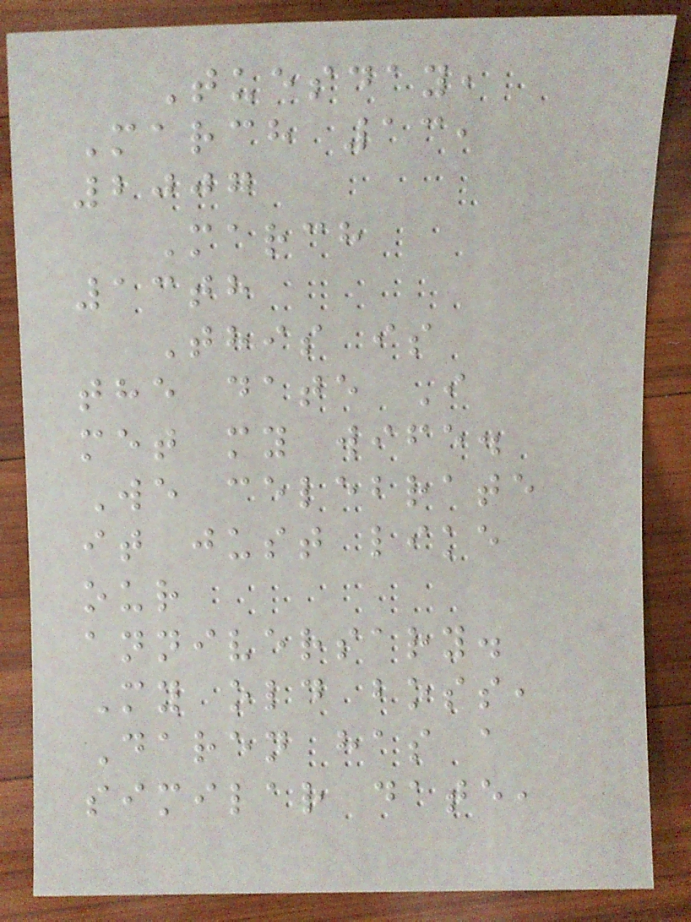Tuesday,
March 13,
2007
March
13th
This is
the date I
met my wife.
We celebrate
it just like
our
anniversary.
My old boss,
Daren has a
similar date,
